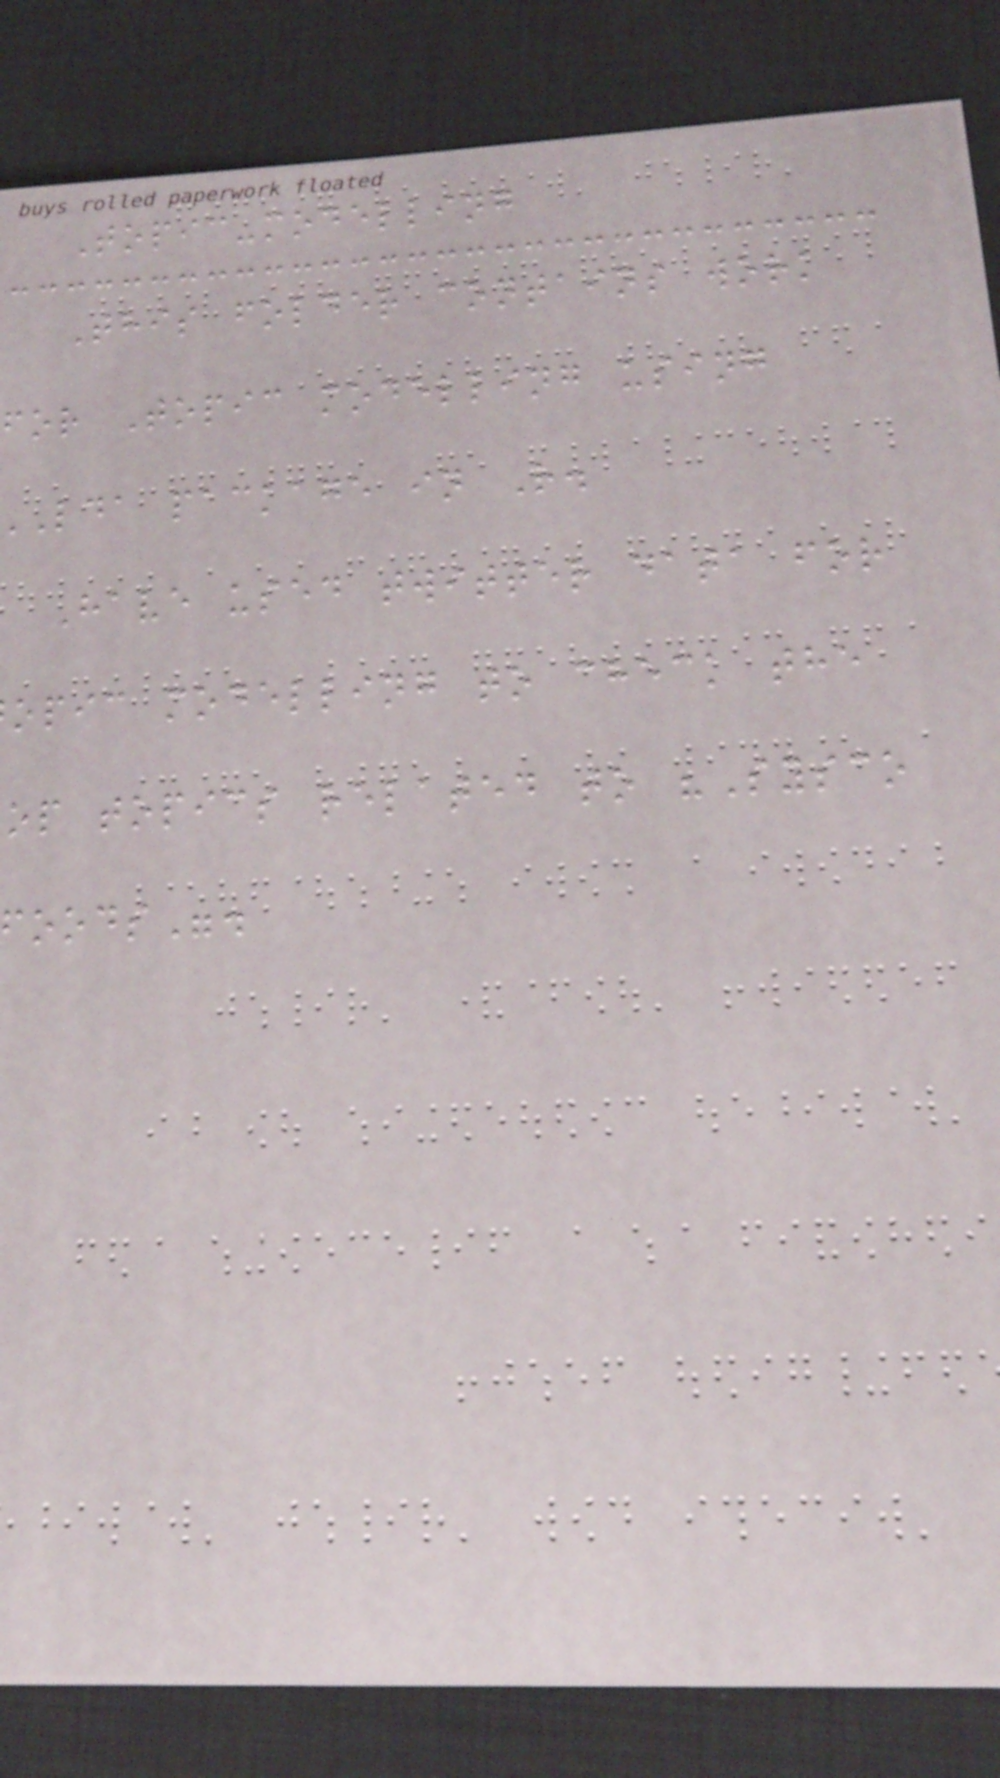Topic-modelling
This folder contains work
for Topic modelling using
lda package in R.
Have used twitter data for
opic modelling to check the
op topics related to "Sysco
oods".
